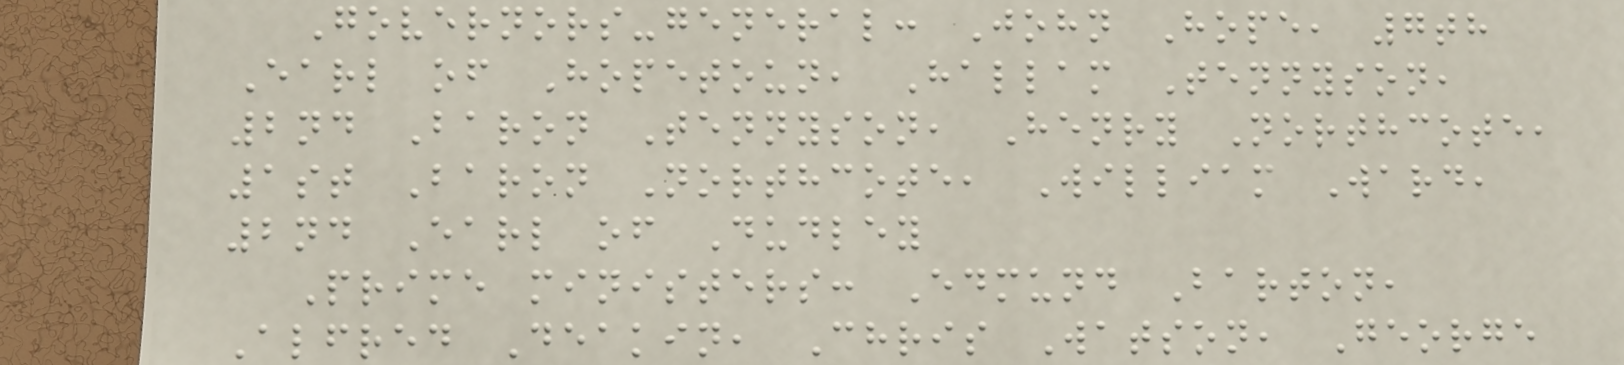Governors-general: John Hope, 7th
Earl of Hopetoun, Hallam Tennyson,
2nd Baron Tennyson, Henry Northcote,
1st Baron Northcote, William Ward,
2nd Earl of Dudley
Prime ministers: Edmund Barton,
Alfred Deakin, Chris Watson, George
